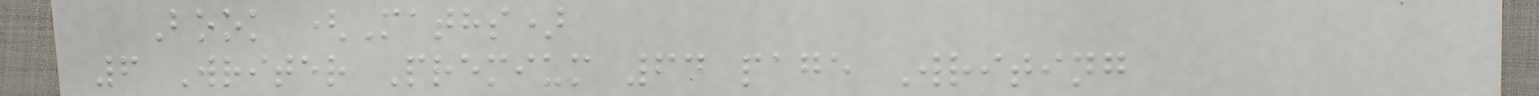Book (Maths)
6 Writer Premium 64 page Writing
